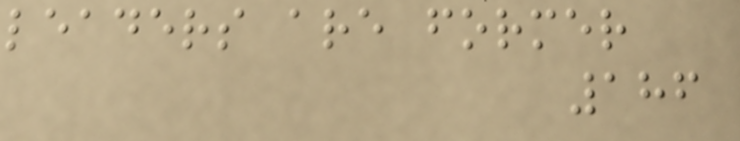leaders are former
186
